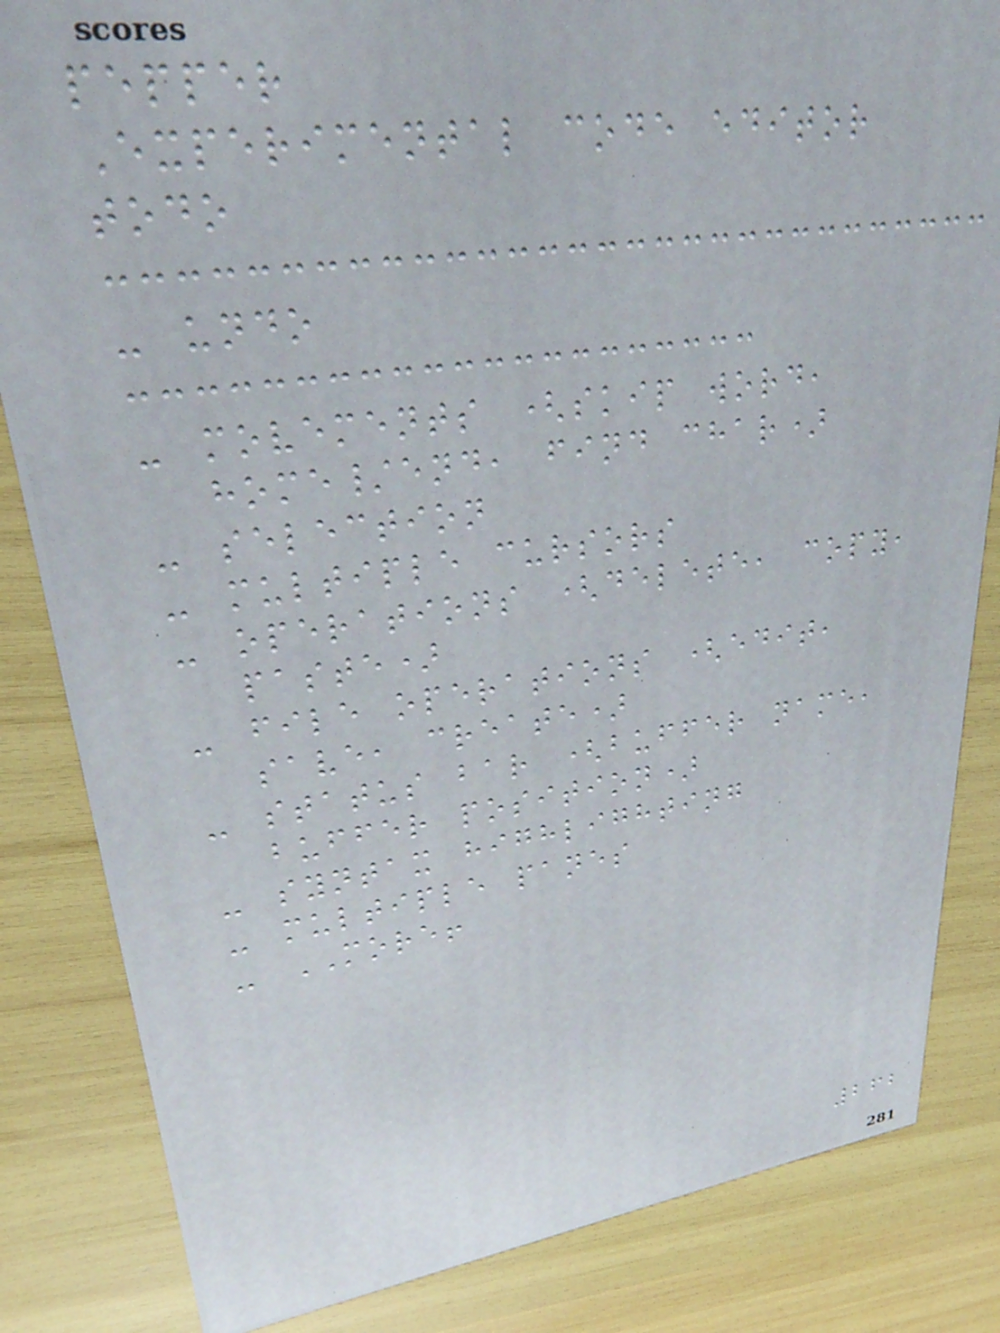pepper
Experimental code editor
todo
- undo
- movements (skip word,
home/end, find char)
- selection
- multiple cursors
- operations (delete, copy,
paste)
- file operations (edit,
save, create)
- status bar (buffer name,
buffer position)
- syntax highlighting
- multiple panes
- MORE!
262
